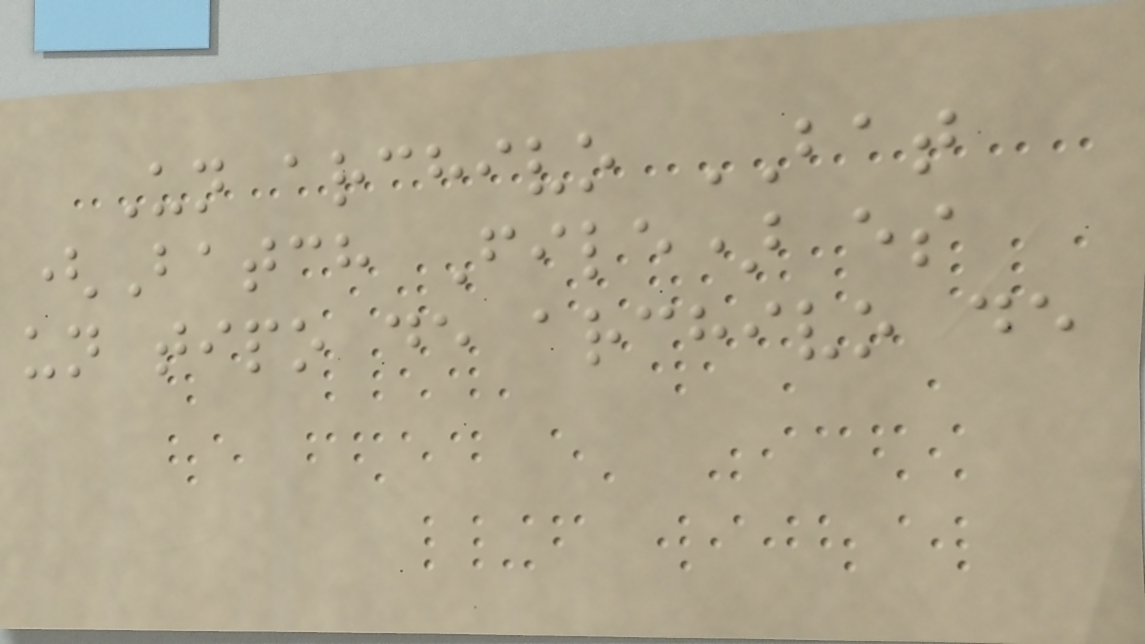Un archivo BAT
(Batch File) es
un tipo de archivo de
